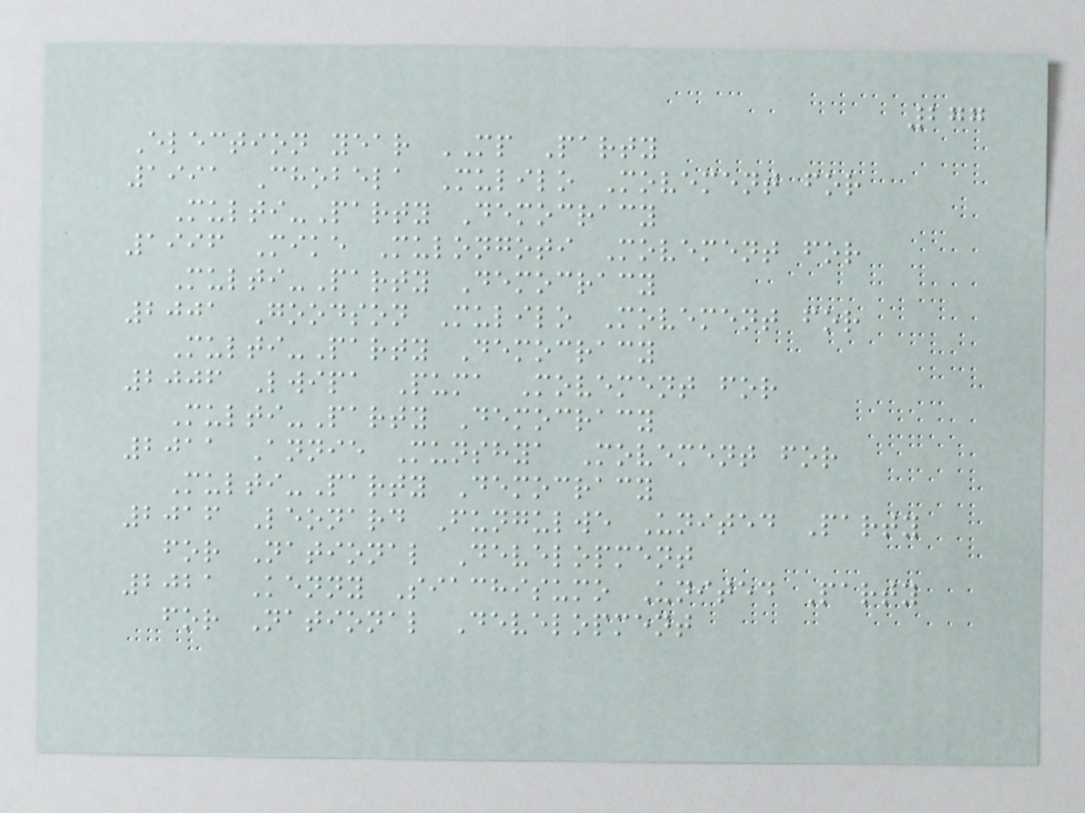277
Election year MP Party
1991 Chobela Mulilo Movement for
Multi-Party Democracy
1996 Mike Mulongoti Movement for
Multi-Party Democracy
2001 Goodson Mulilo Movement for
Multi-Party Democracy
2006 Lwipa Puma Movement for
Multi-Party Democracy
2011 Annie Munshya Movement for
Multi-Party Democracy
2016 Leonard Fungulwe United Party
for National Development
2021 Kenny Siachisumo United Party
for National Development
